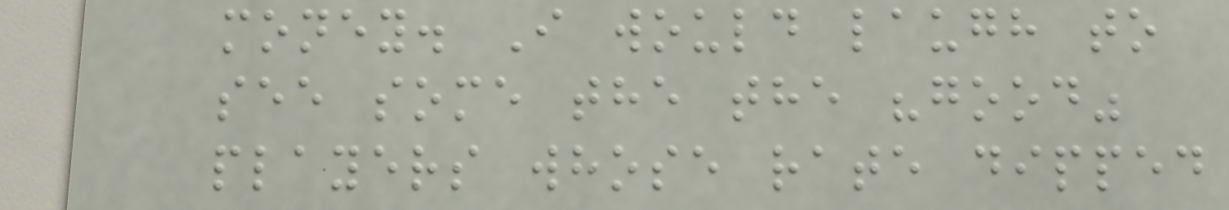money. I would laugh to
see some the the "good"
players whose rate dipped
